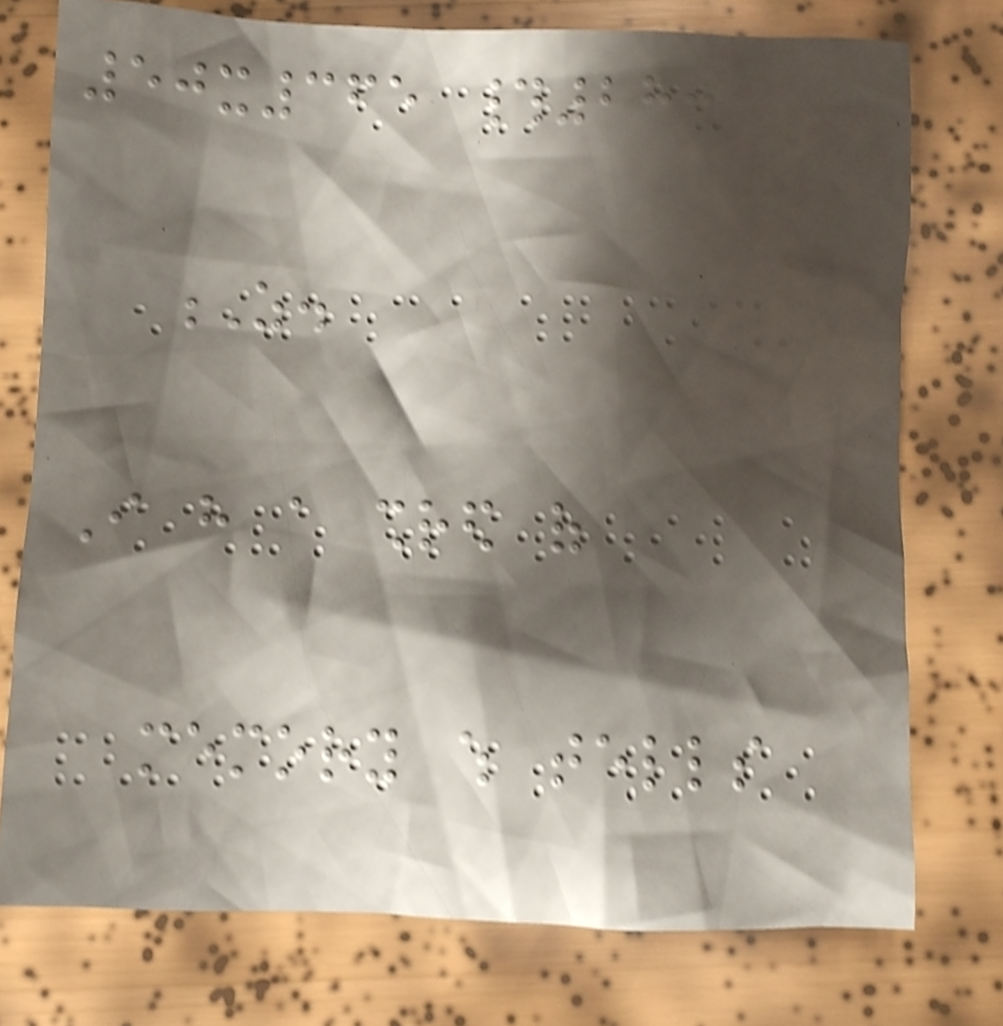50x365 #28:
Z.
I have a shred of
memory which tells
